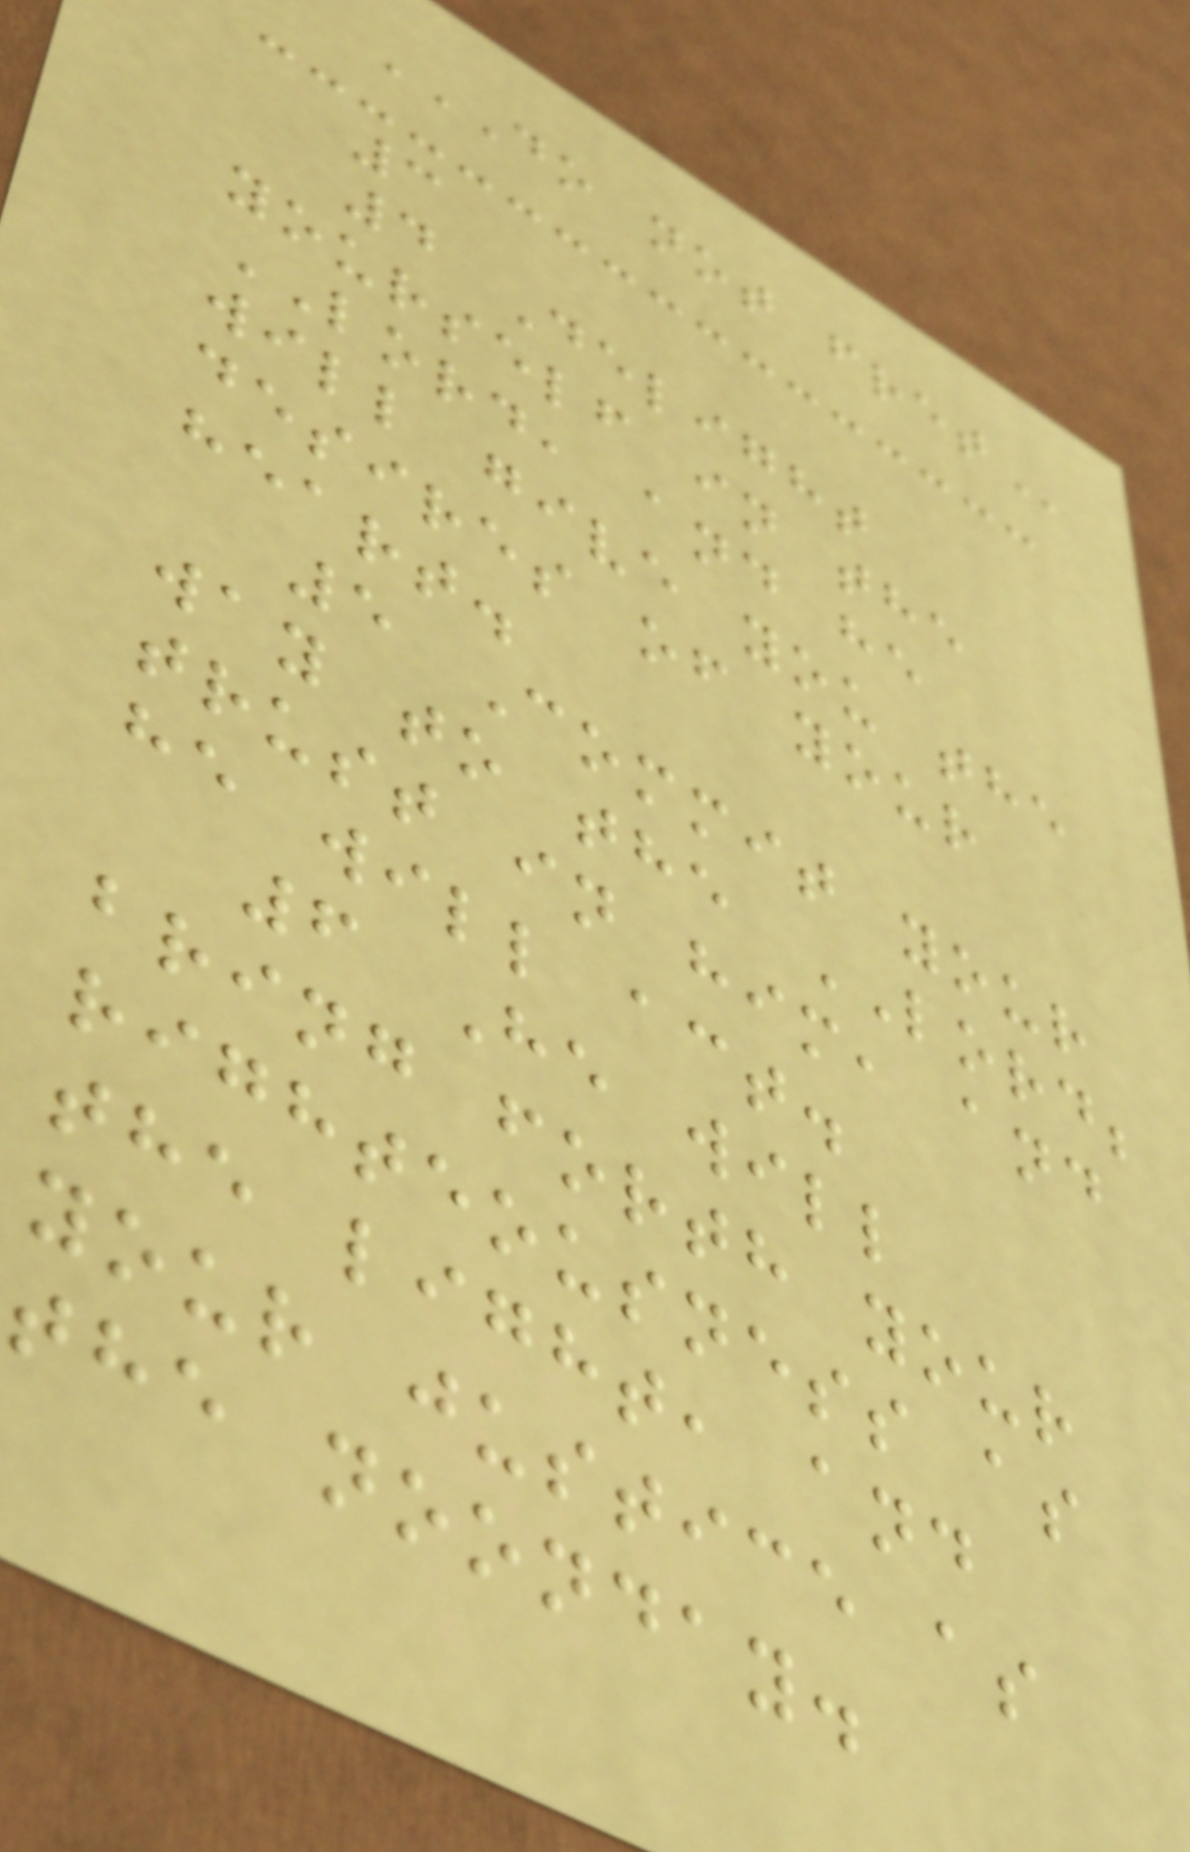DO NOT FRET
3
4 Delight
yourself in the
LORD, and he
will give you the
desires of your
heart.
5 Commit your
way to the LORD;
trust in him, and
he will act.
6 He will
bring forth your
righteousness as
the light, and
your justice as
the noonday.
